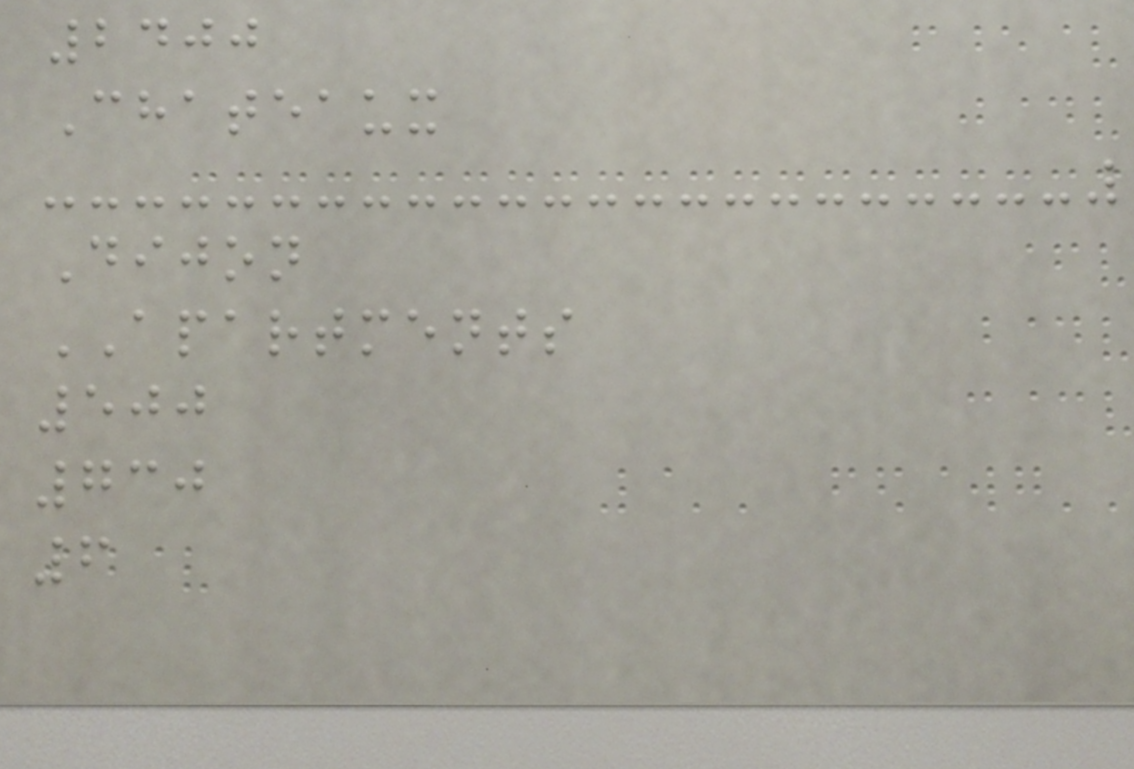2400
Chateaux
Dijon
APARTMENTS
500
730
6
